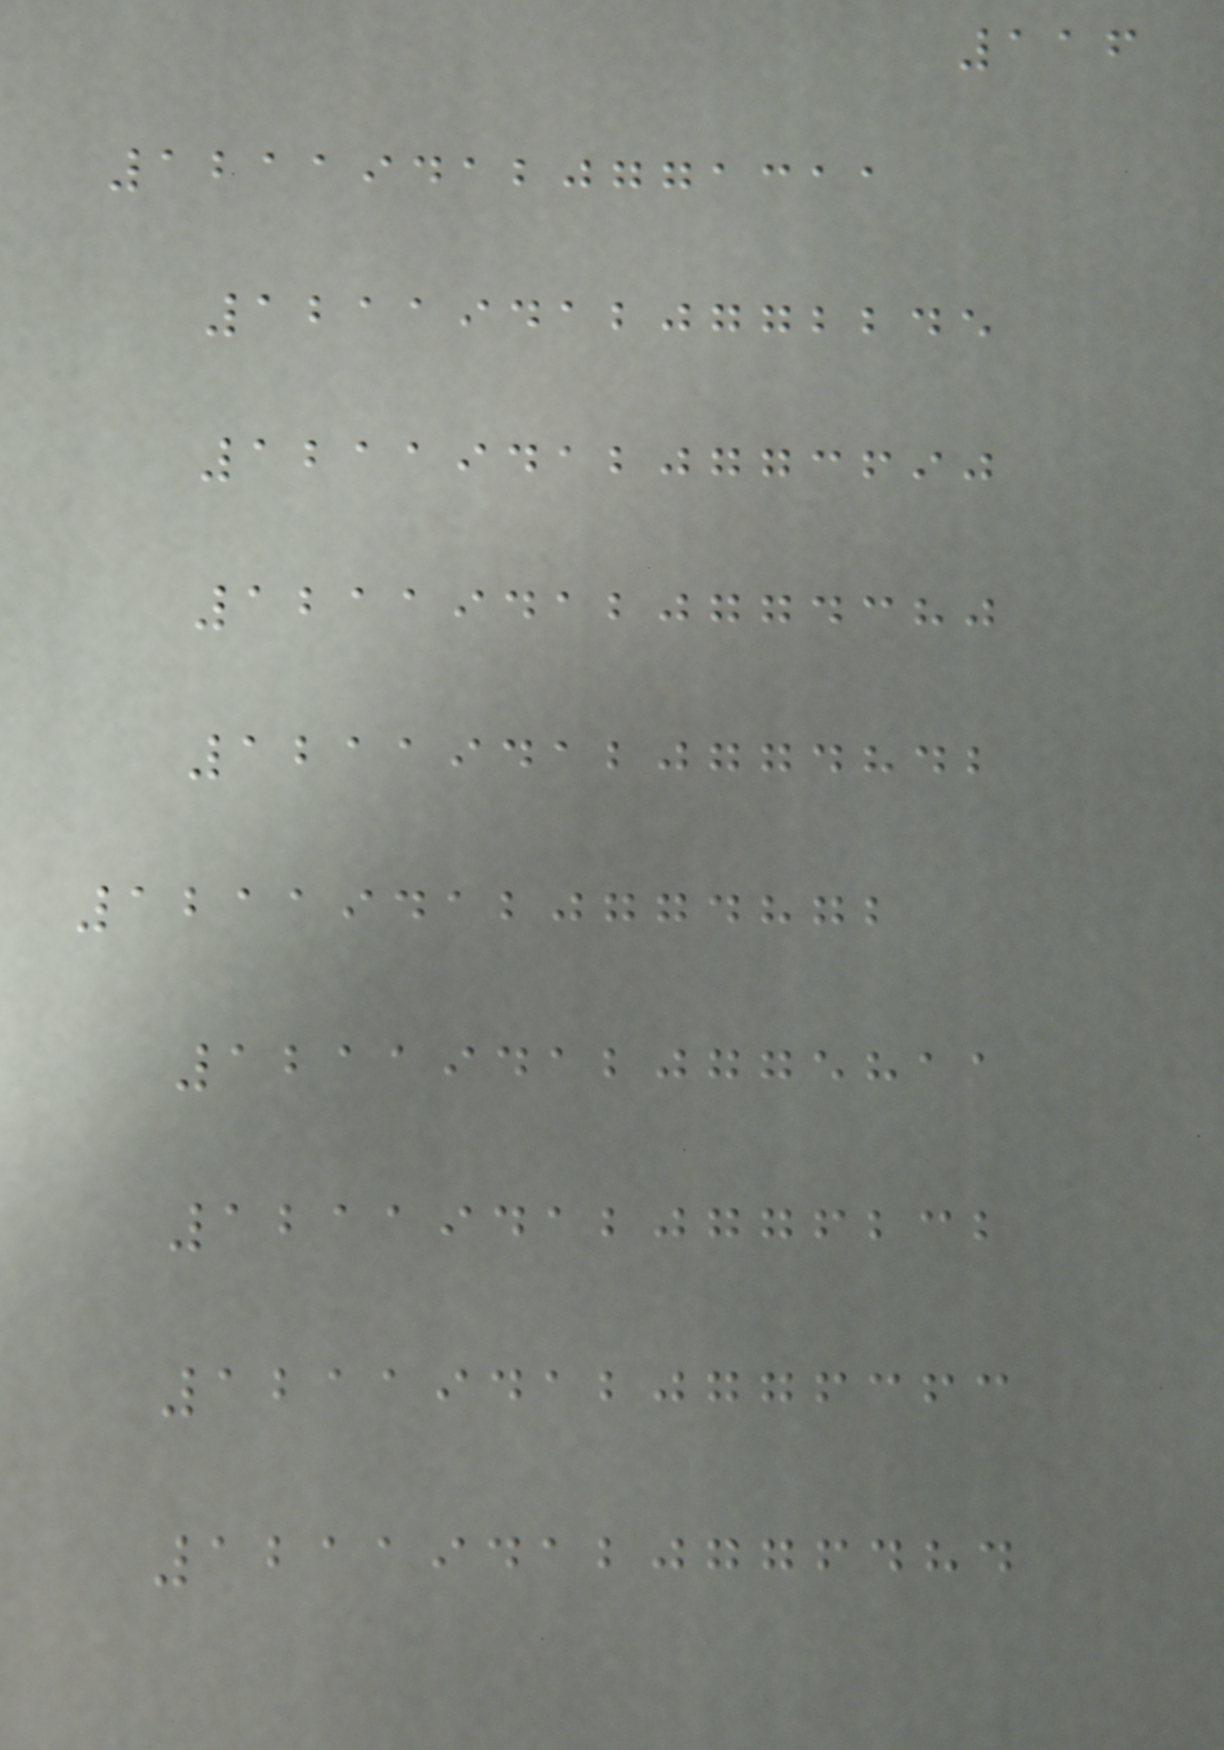116
121194120771311
121194120772245
121194120773690
121194120774380
121194120774842
121194120774872
121194120775811
121194120776232
121194120776363
121194120776484
